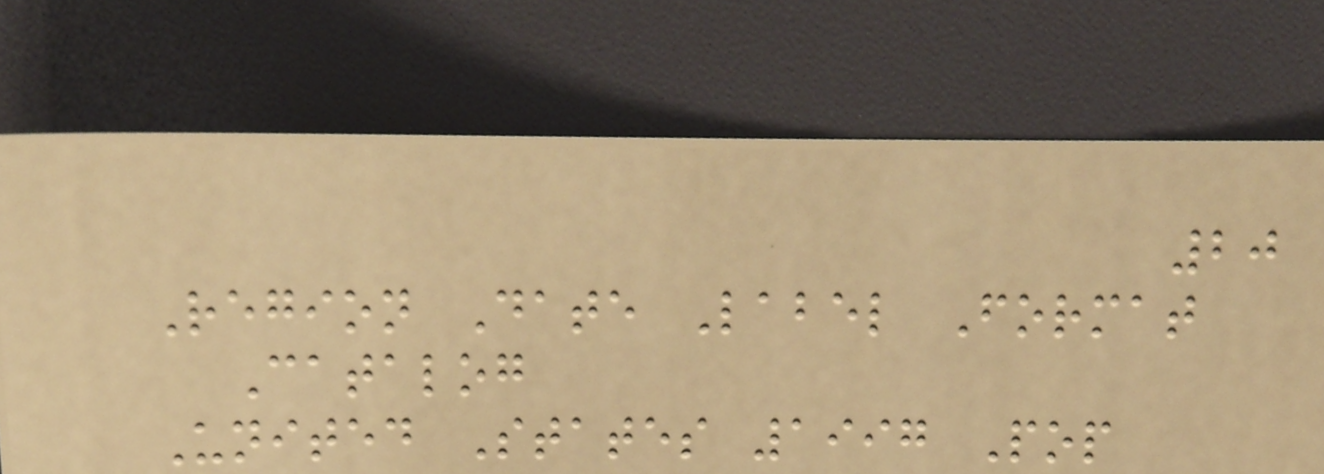20
Region Date Label Format
Catalog
United States 1997 Pop
